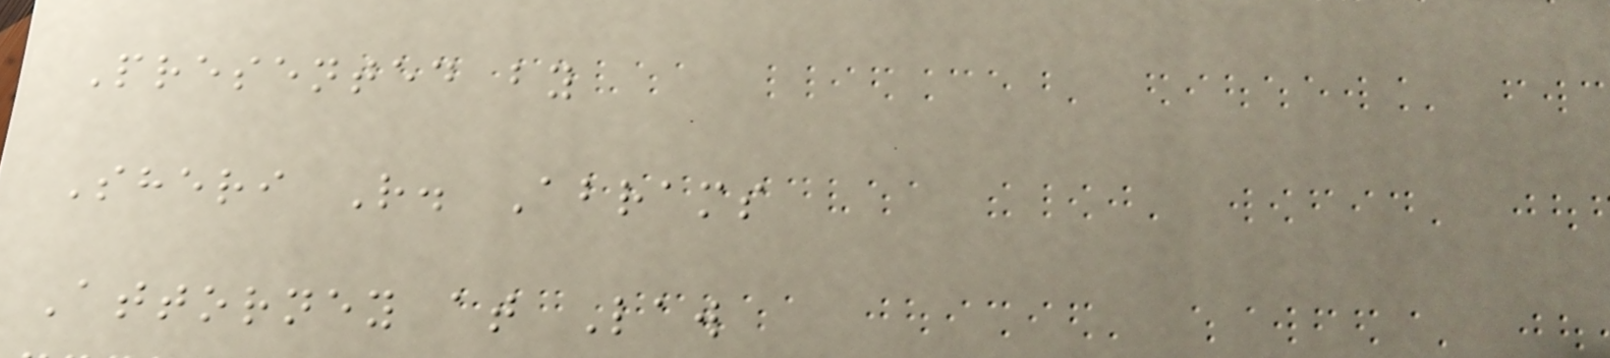Presented by
Sheri R. Abrams
Attorney at Law
